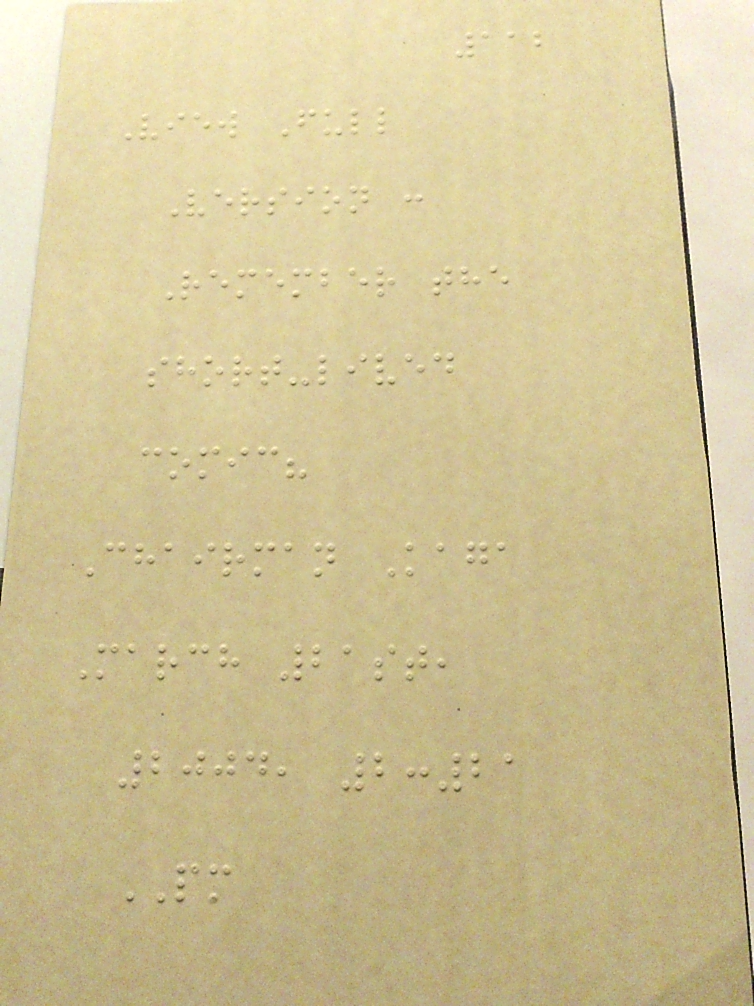112
View Full
Version :
Remember the
short-lived
comic?
Chairman Kaga
March 21st,
2004, 2:21
PM
